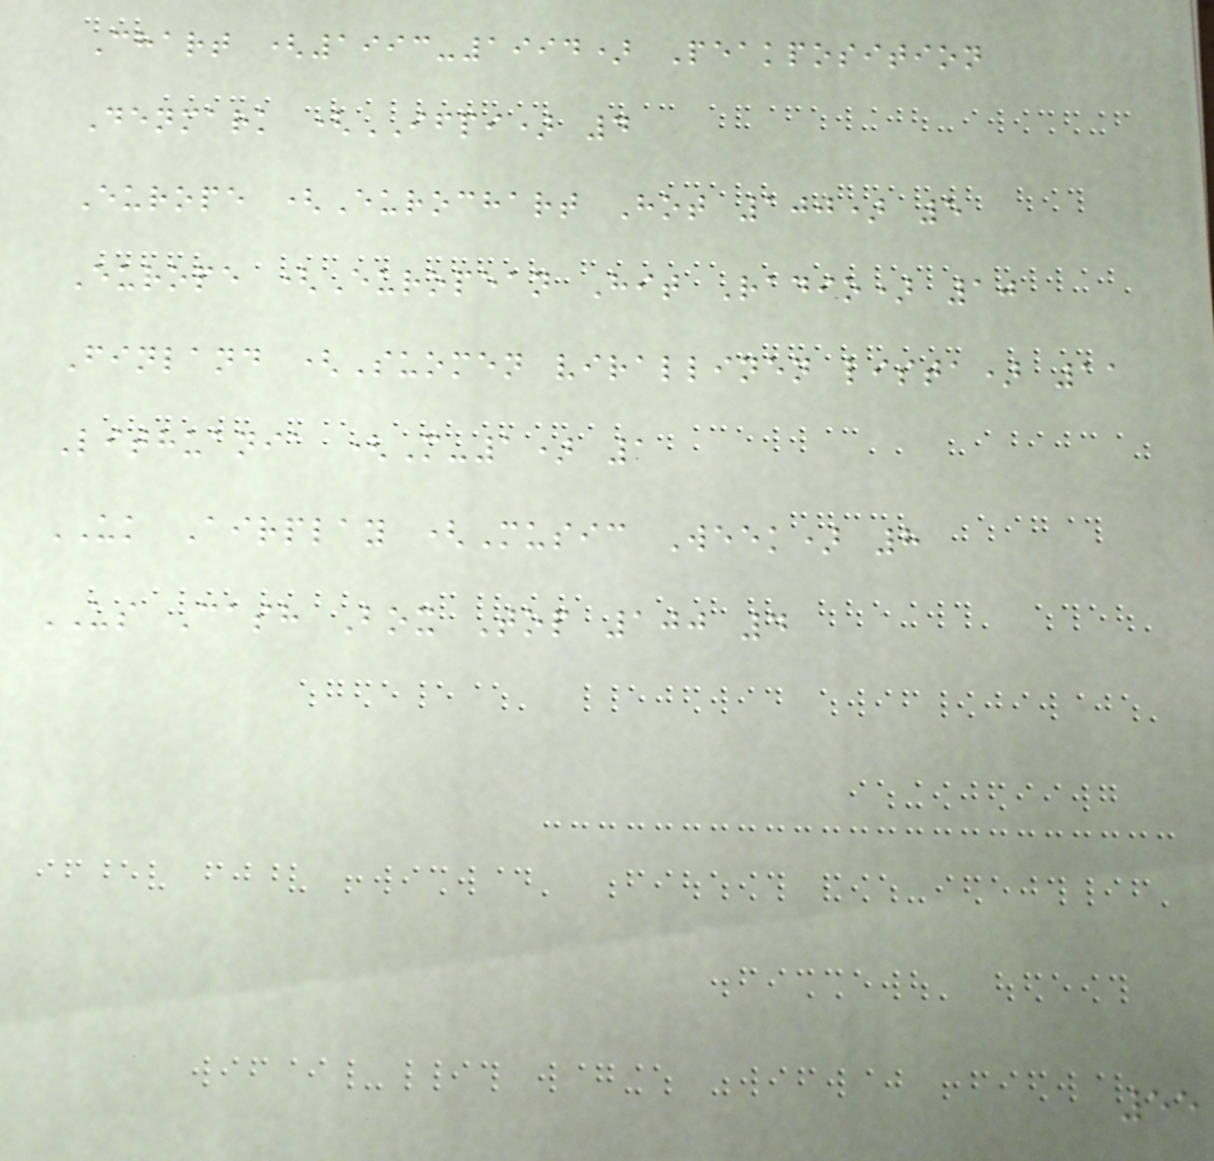Chart (1993-1994) Peakposition
Denmark (IFPI) 4
Europe (Eurochart Hot 100) 5
Europe (European Hit Radio) 10
Finland (Suomen virallinen lista) 11
Lithuania (M-1) 1
UK Airplay (Music Week) 8
US Cash Box Top 100 4
55
